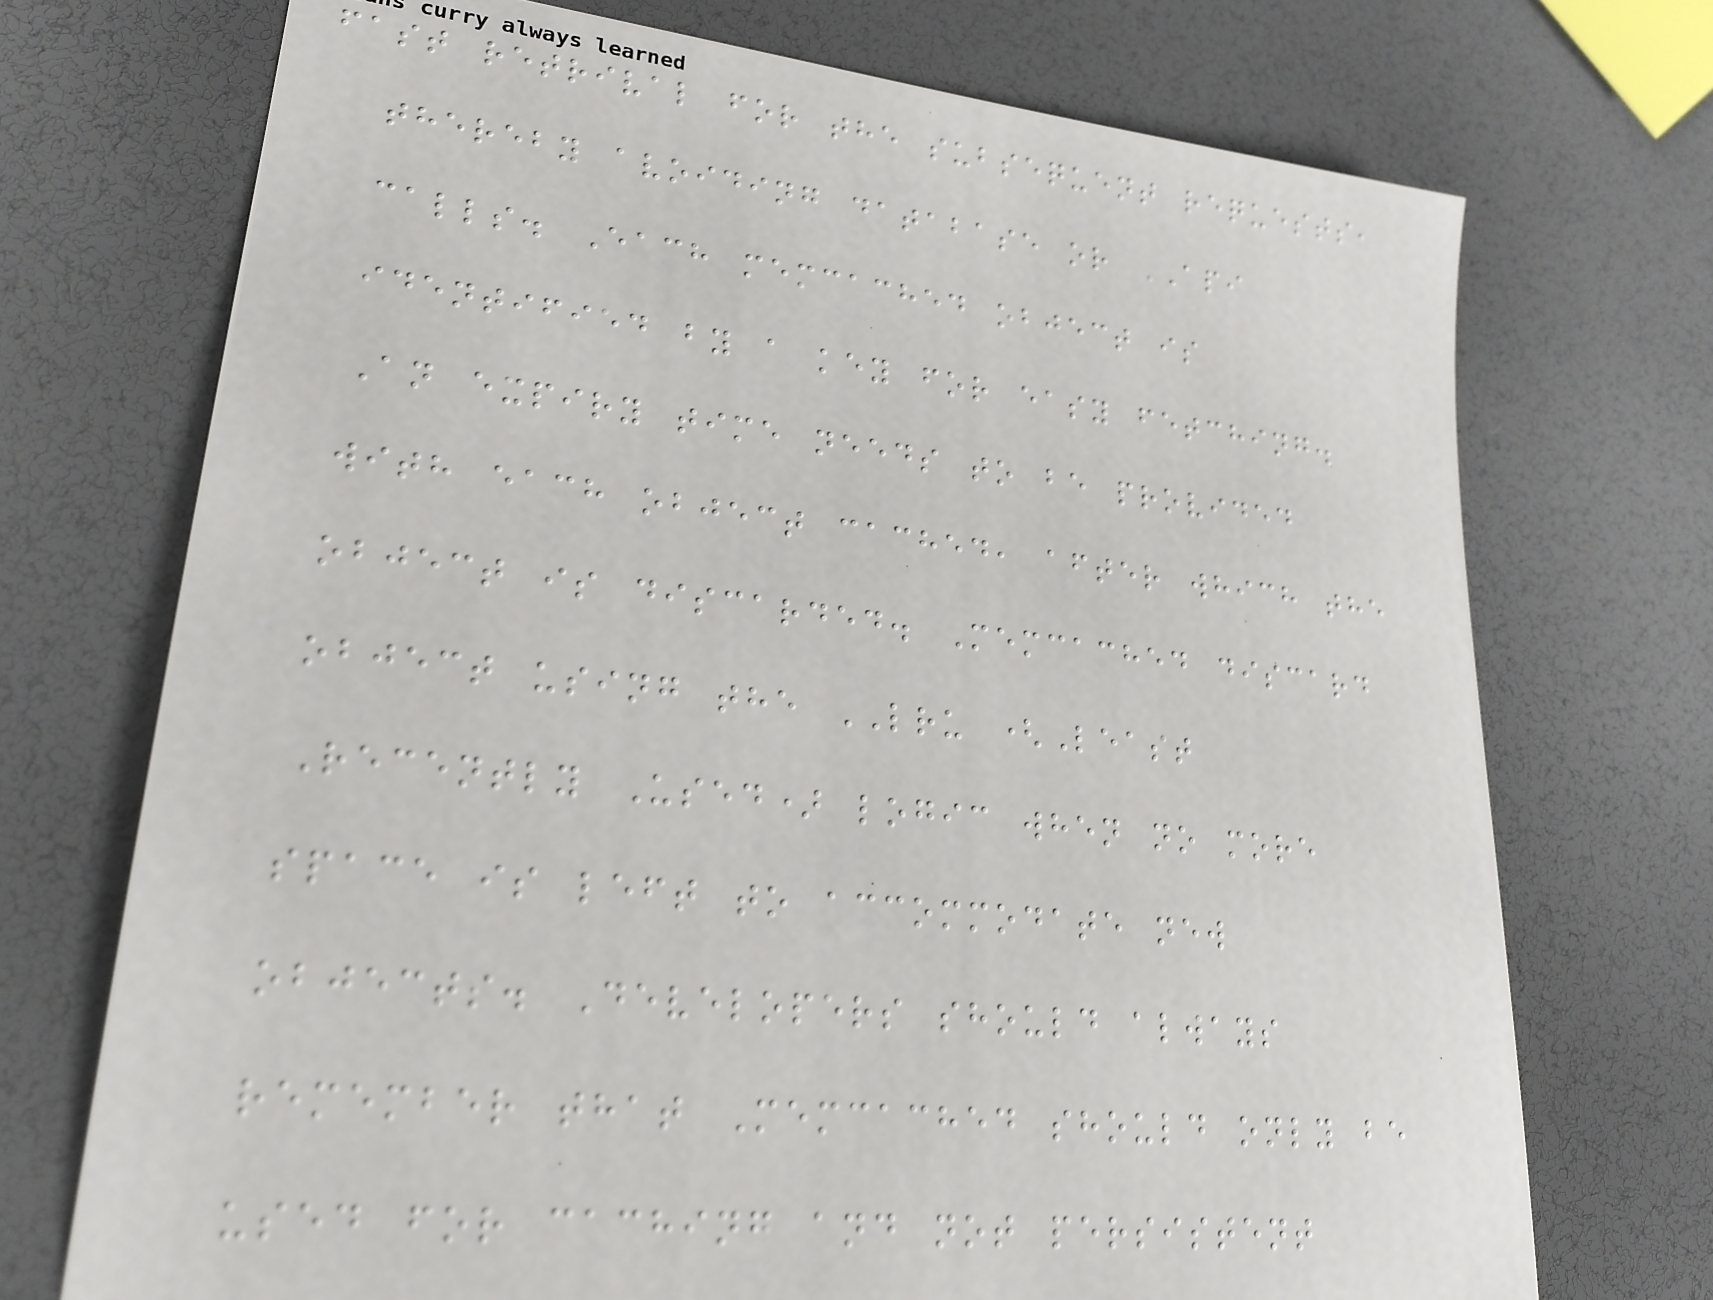fast retrival for the subsequent requests,
thereby avoiding database or API
calls. Each memcached object is
identified by a key for easy fetching.
An expiry time needs to be provided
with each object cached, after which the
object is discarded. Memcached discard
object using the LRU (Least
Recently Used) logic when no more
space is left to accommodate new
objects. Developers should always
remember that Memcached should only be
used for caching and not persistent
